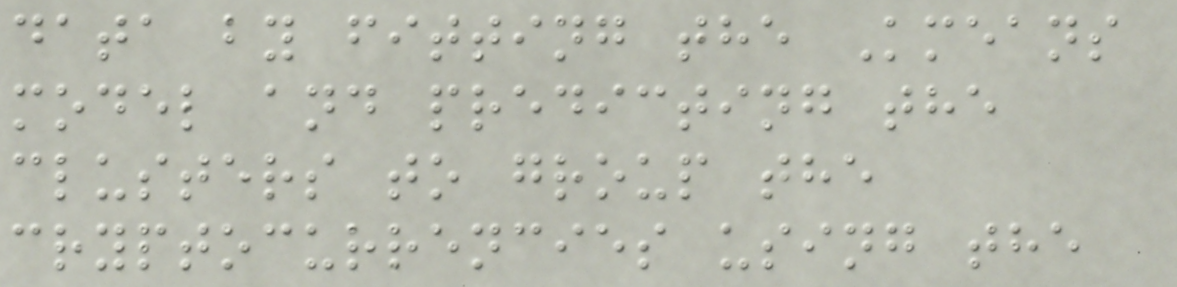data by fitting the Kmeans
model and predicting the
clusters to group the
cryptocurrencies using the
